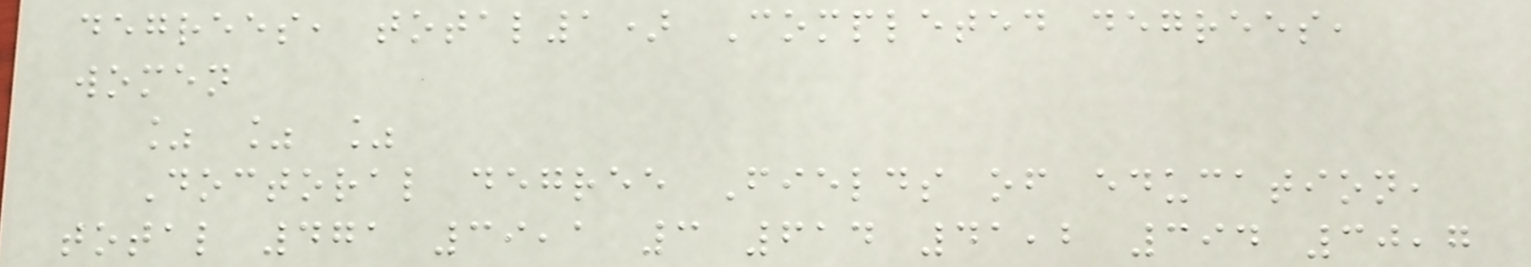degrees, total1) Completed degrees,
women
% % %
Doctoral degree Fields of education,
total 471 39,1 3 614 41,2 394 30,7
